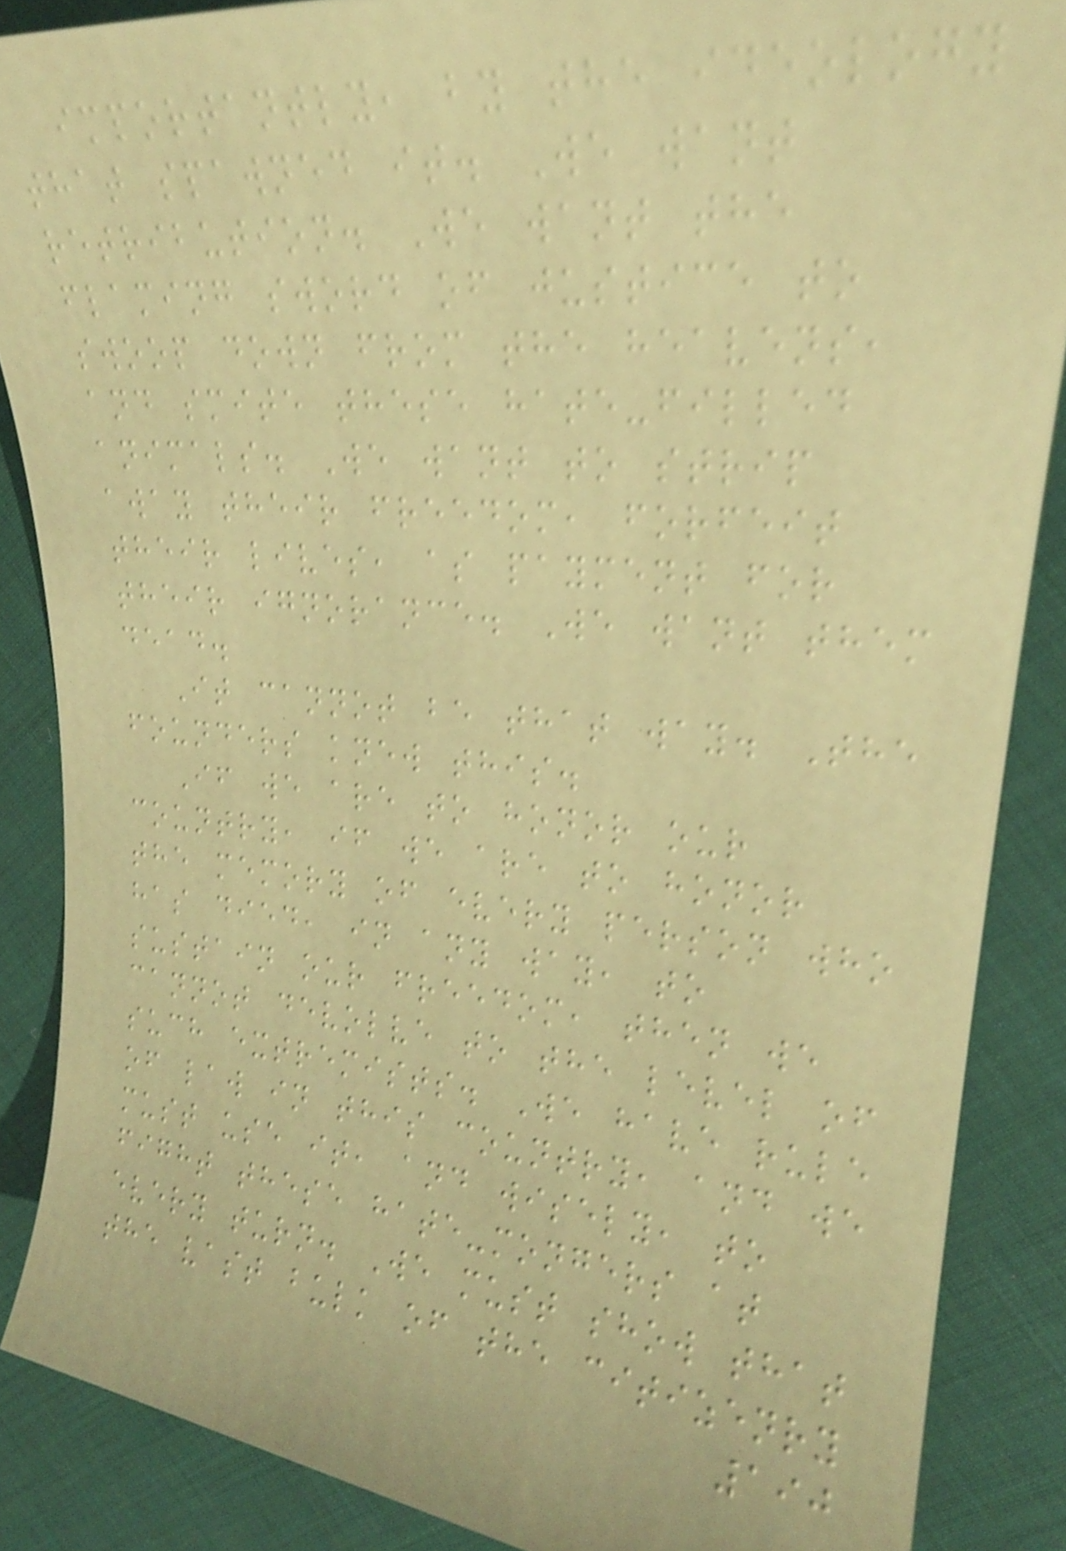importantly, by the ideology
that spawned it. We want
retribution. We want the
flaming sword of justice to
swoop down from the heavens,
and smite these hate-filled
animals. We want to strip
away their freedom, forfeit
their lives, as payment for
their ignorance. We want them
dead.
It cannot be that way. The
founders knew this.
If we are to honor our
country, if we are to honor
the memory of every person who
has died, in any way, to
sustain our freedom, then we
cannot devolve to the level of
such extremists. We have rule
of law in this country, and we
must use it, and wisely, to
fight these hate-mongers at
every turn. We must show that
the vast bulk of the citizenry
190
